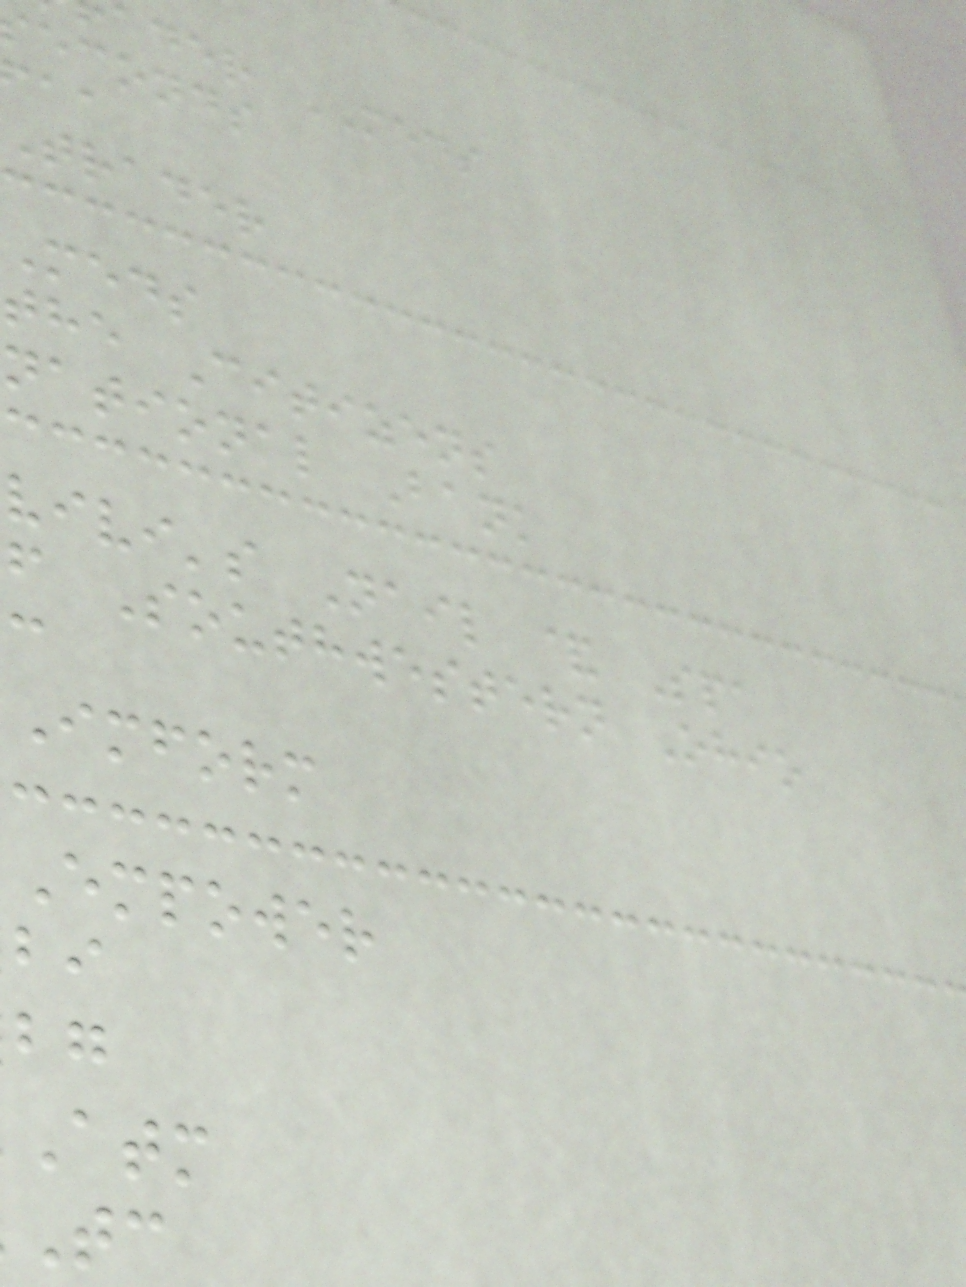ader MEDS
econds
trader
meds
the Citizens
national Bank
vivi's Nail & Spa
f Southwestern Ohio
imform
empower
